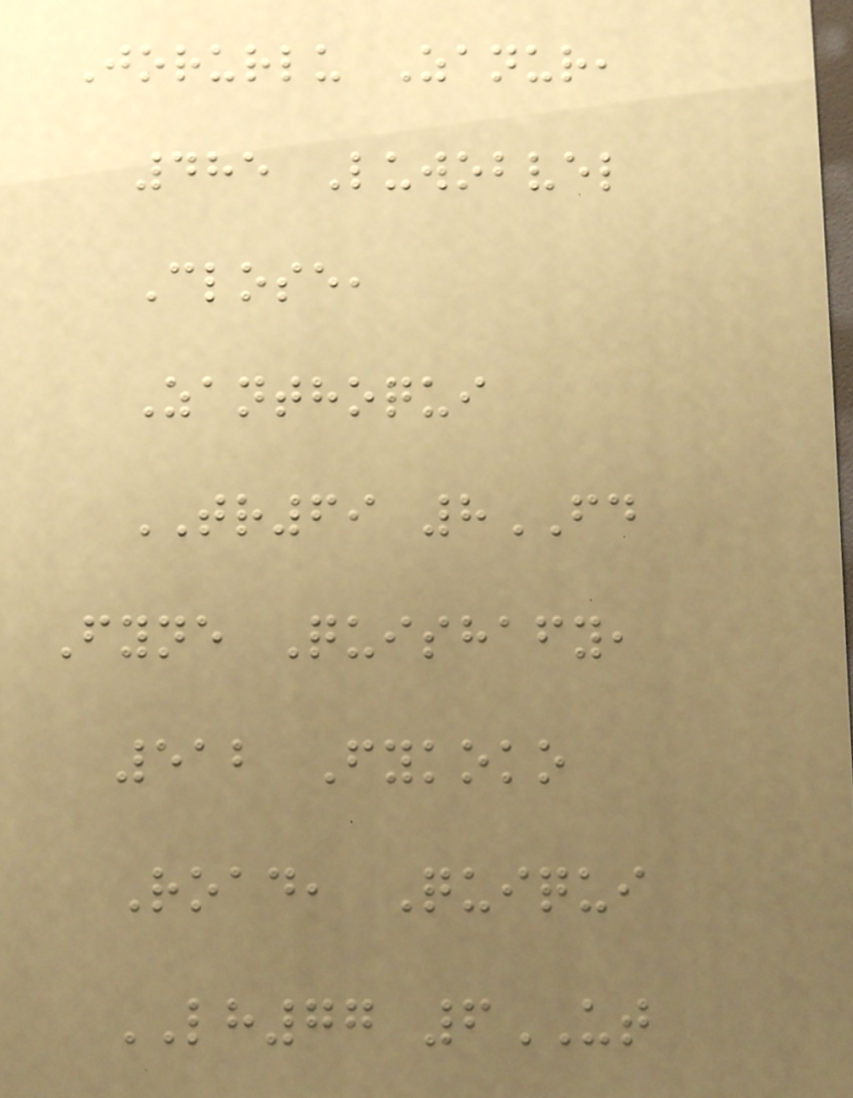Jorurlu Zanur,
485 Luwobvel
Close,
Zanthoqui
TR69 8FD
Fyne Quishafy,
512 Fykoko
Road, Quiqui
LH77 6UT
